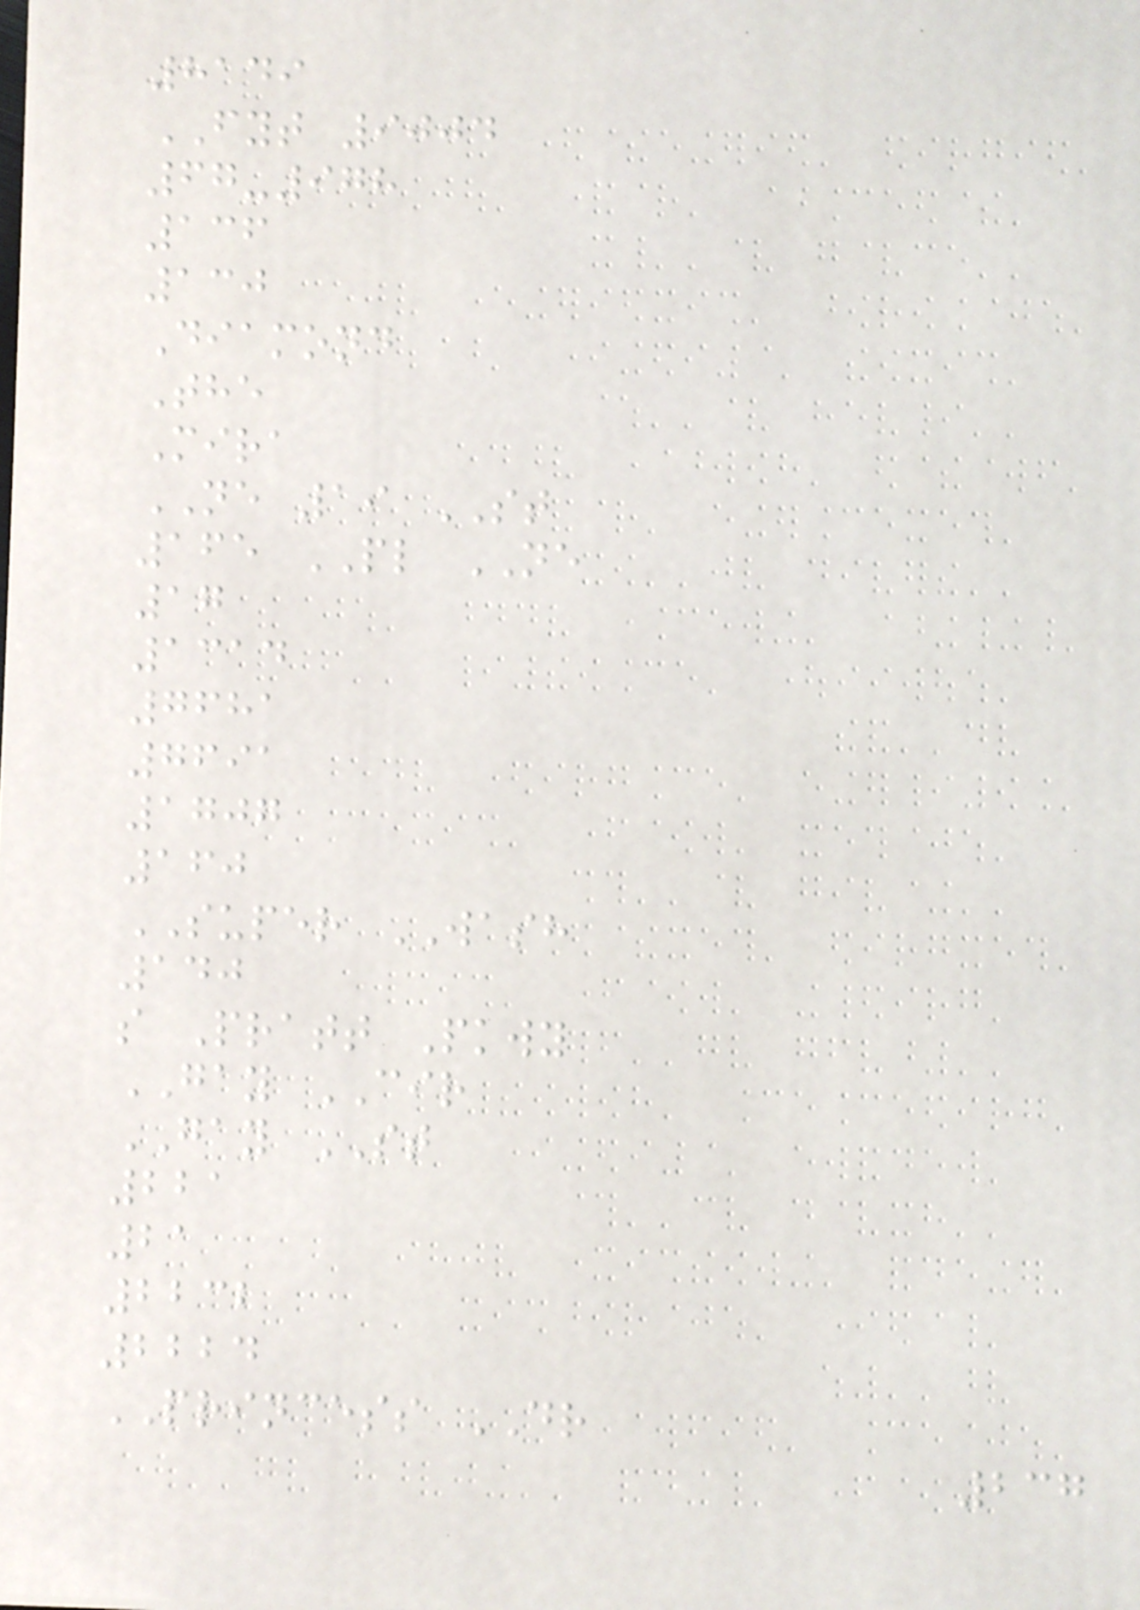8149
FYT 9004
67-978
136
130
Diamond
The
Mira
NE 19 ST
165 PL NE
17
1314
7681
7691
1707
160
SUPER WASH
140
s Pratt Pkwy
GAY CIR
GAY ST
221
21
2232
2224
PRINCESS DR
237
